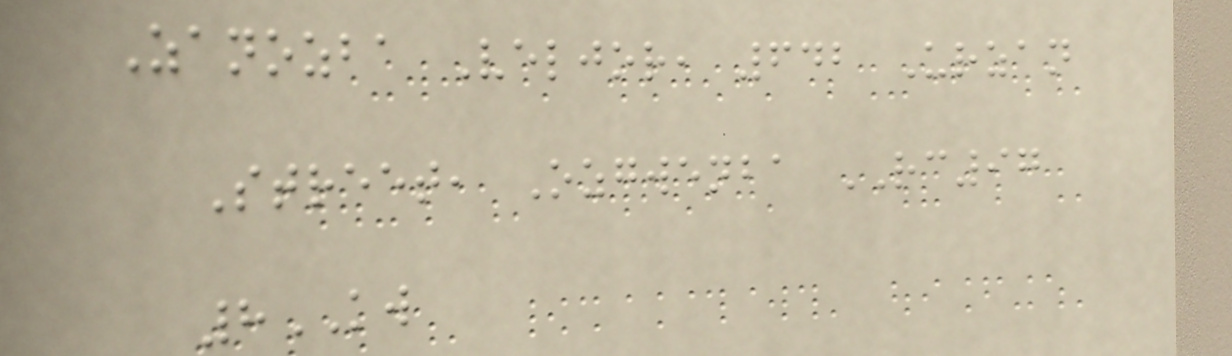Zanozba Veljor, 642 Urzan
Street, Ozgwenba RC97
8KW
